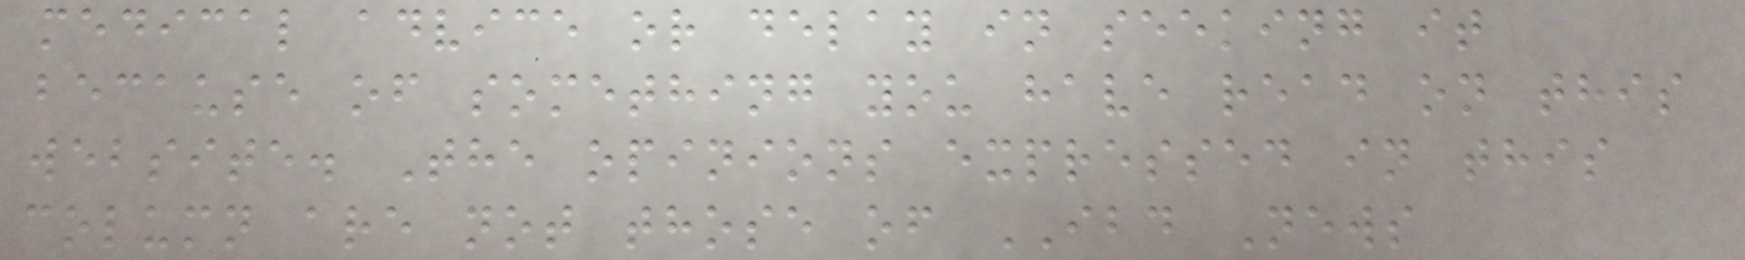medical advice or delay in seeking it
because of something you have read on this
website. The opinions expressed in this
column are not those of IBD News
